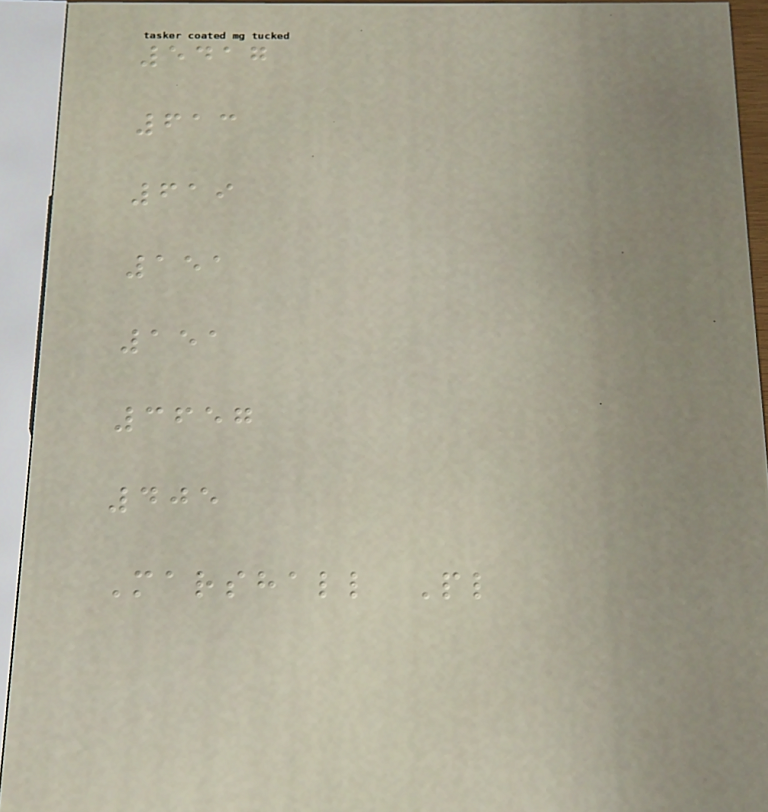5417
613
619
151
151
3657
405
Marshall Pl
